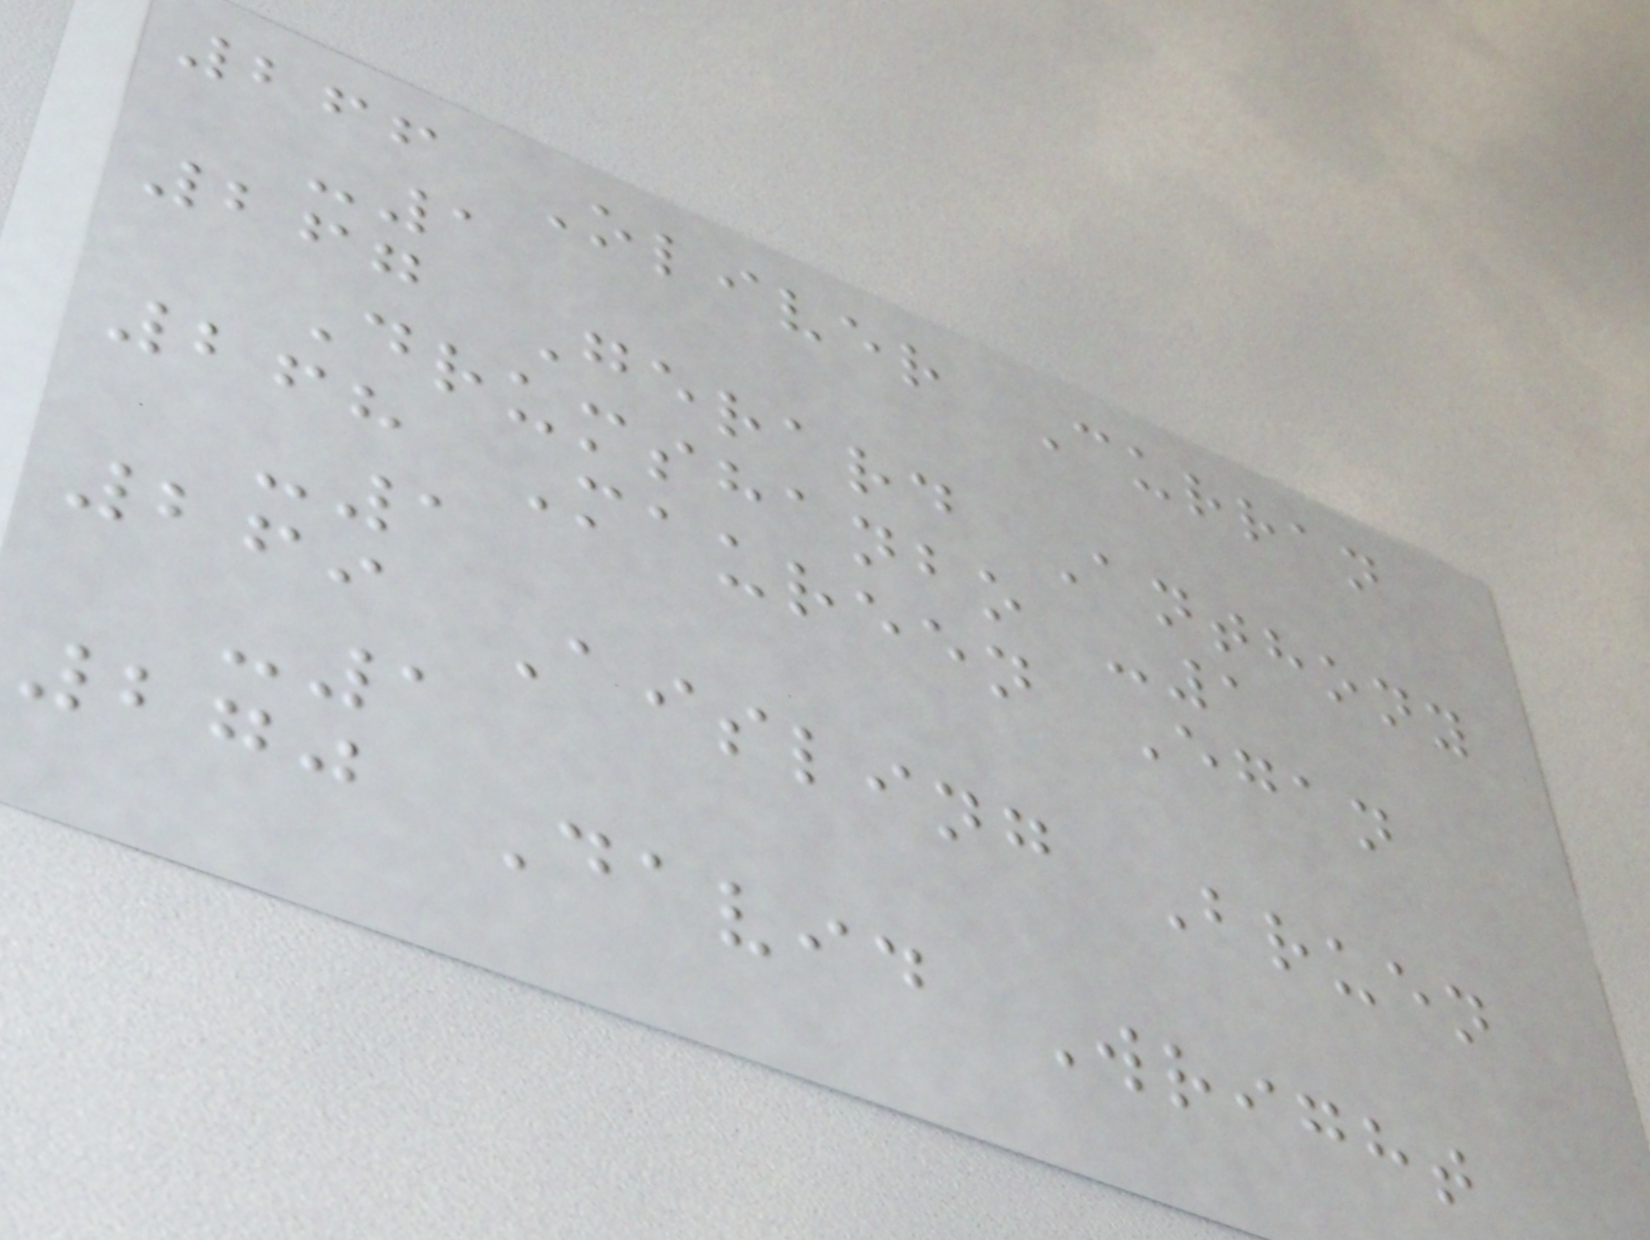266 Oliver Curran
-1
267 Gerard Anthony
Drumshanbo -1
268 Maureen Egan
-1
269 Aisling Bruen
-1
270 David Wright
